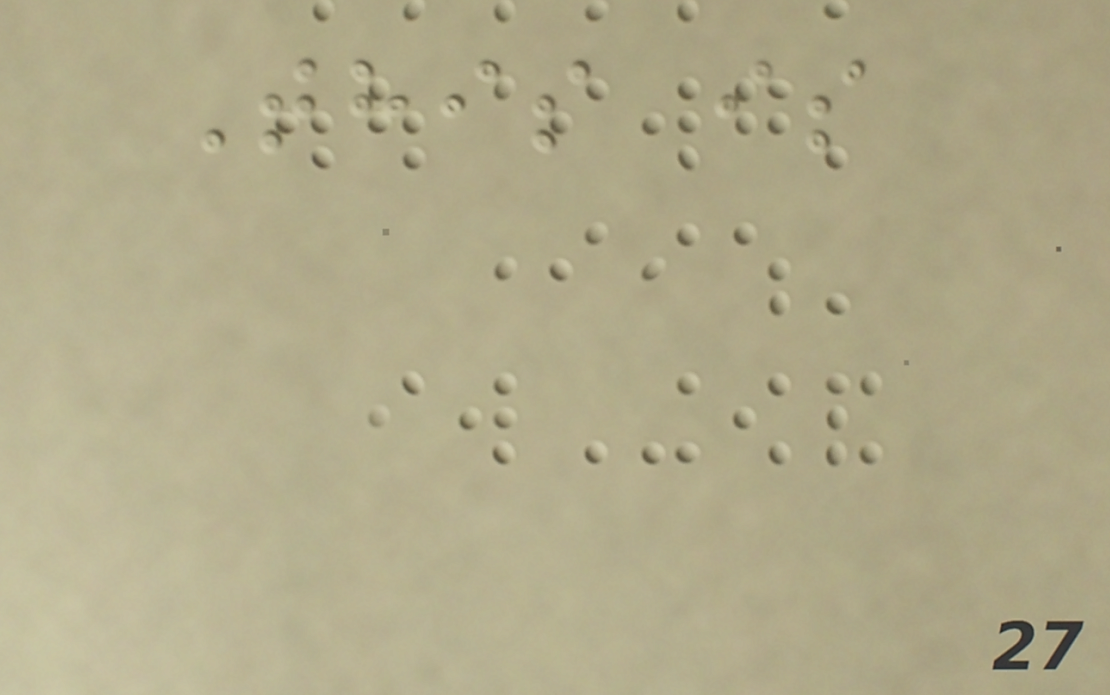This is
